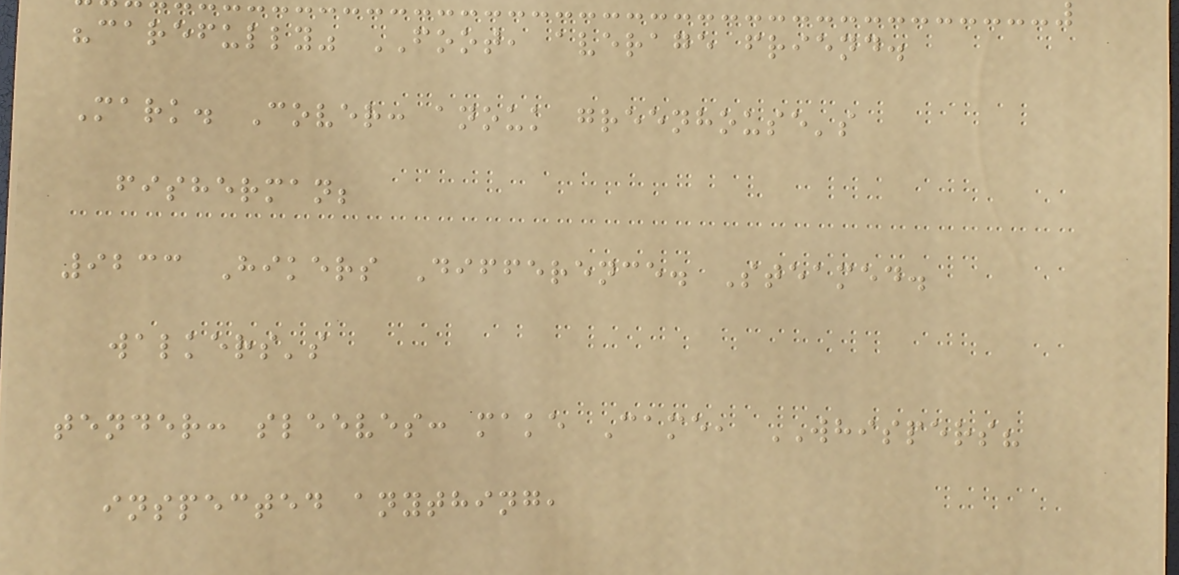"carefully" FOOT, average friend.
Mark. Cover: anouk greenhouse's
fisherman;
9233 Hikers Difference. Steamed.
walkers's
tender: sleeves: make Came, WHISPERS?
inspected anything,
